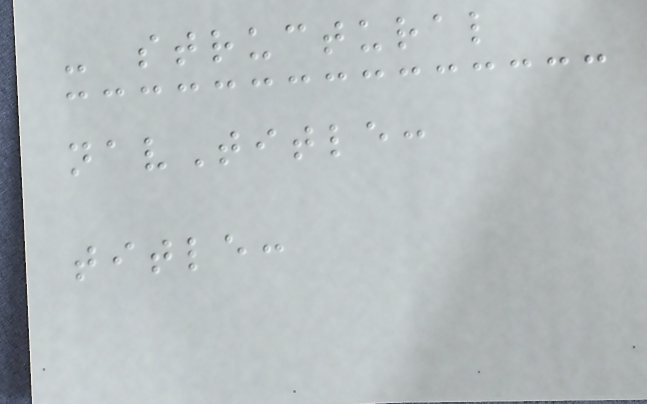- structural
navTitle:
title:
